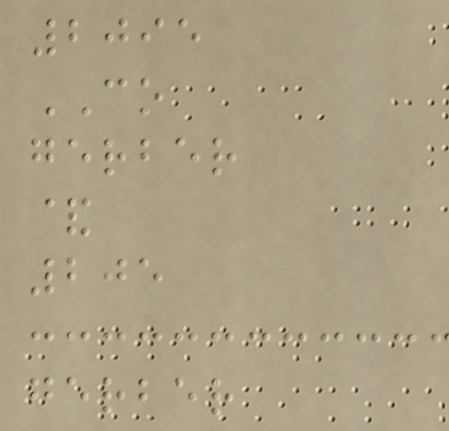2095
CO
gerber
&
205
gerber
